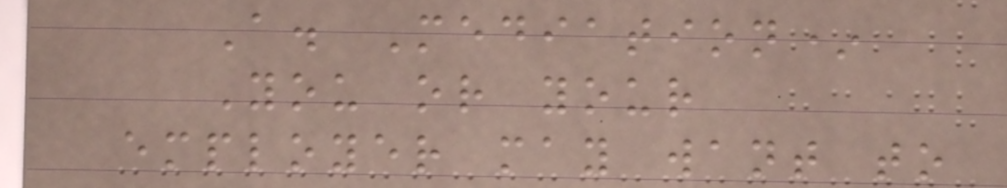A. Mediation*
You or your
employer may want to
